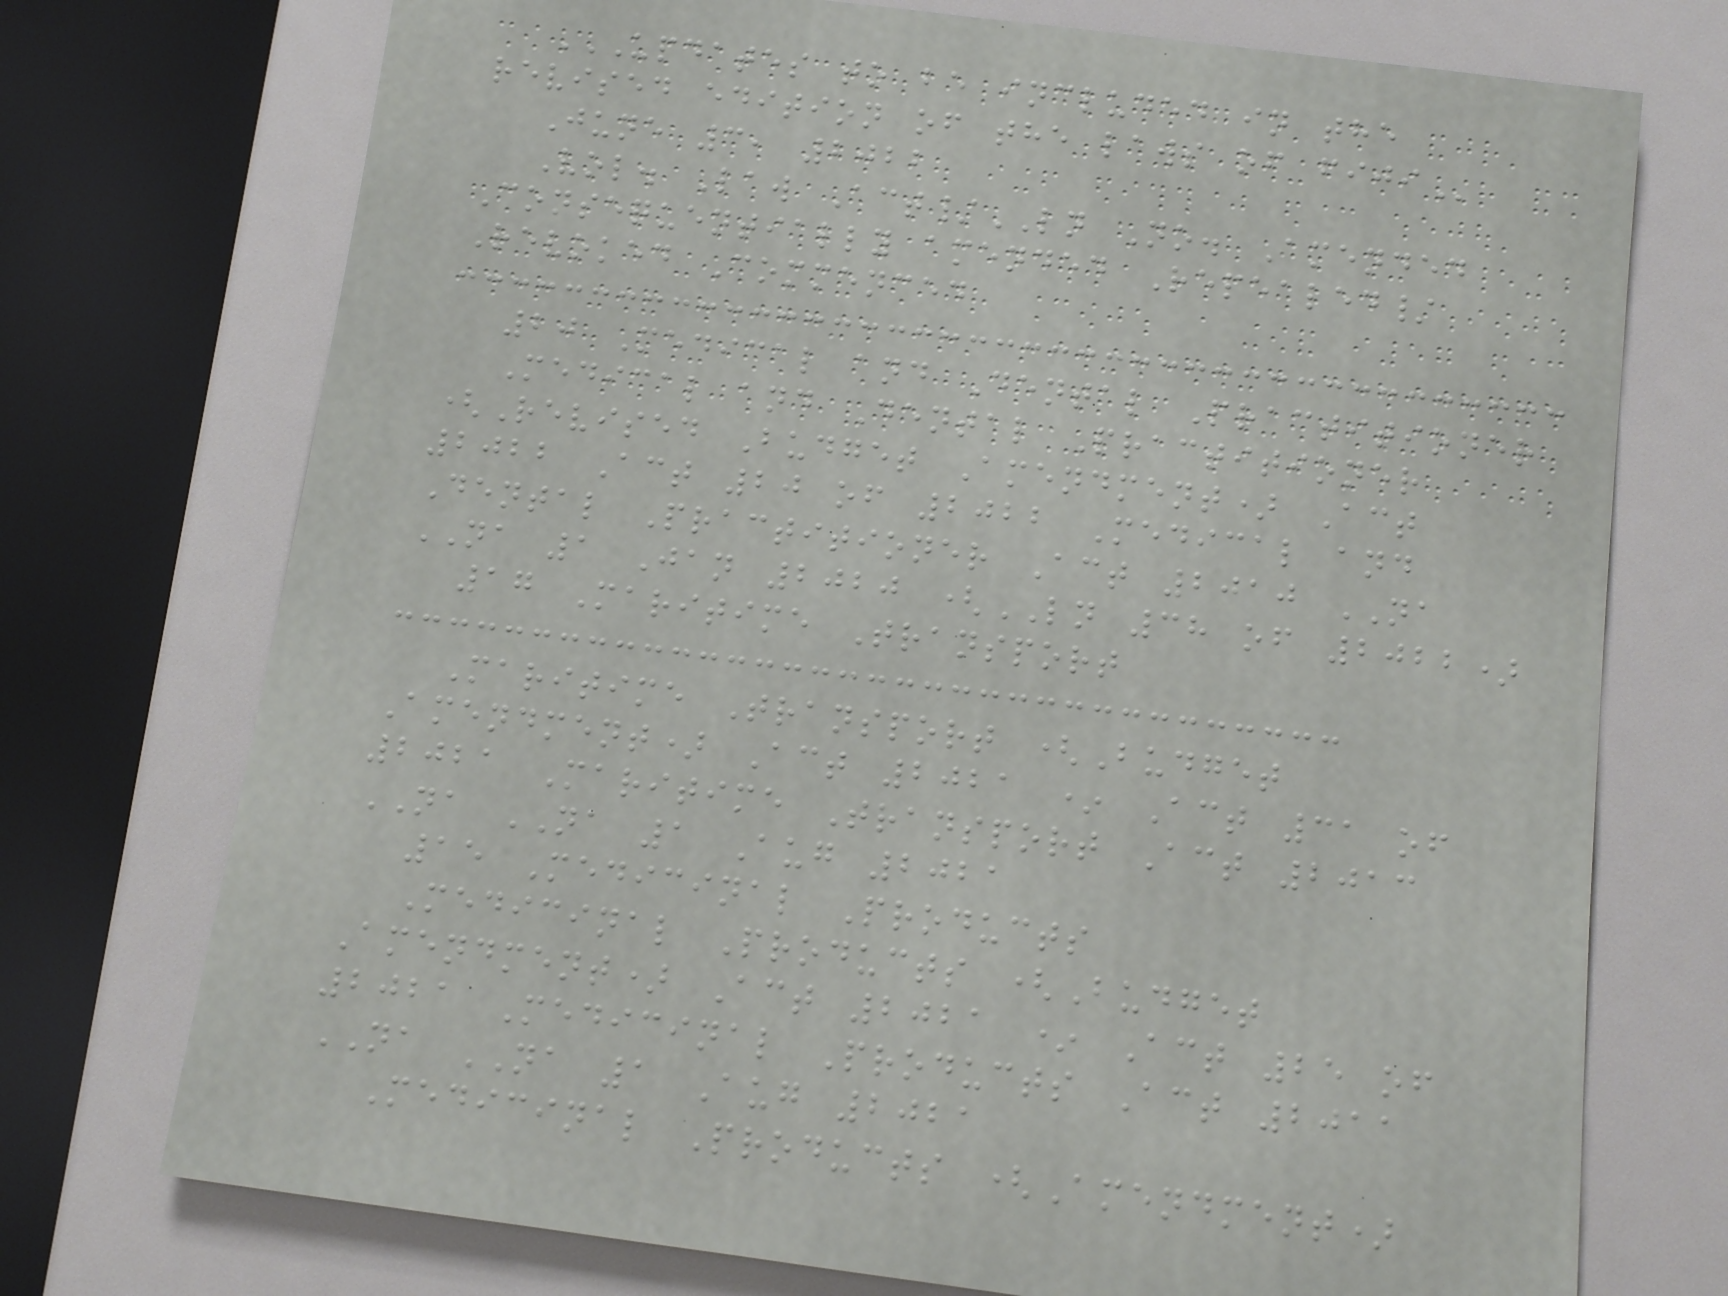UPDATES TO BE INCLUDED IN THE
REVISED EDITION OF THE LAWS OF FIJI
June 3, 2022
Vol. Law Act/LN No. Amended
Consequentially amended Repealed/
Revoked Commenced
20 Medical and Dental Practitioner
Medical and Dental Practitioner
(Revised Budget Amendment) Act
2022 Act 20 of 2022 Medical and
Dental Practitioner Act 2010 NA
NA 1 Jan 2020 (LN 38 of 2022)
17 Maritime Transport
Maritime Transport (Budget
Amendment) Act 2021 * Act 31 of
2021 Maritime Transport Act 2013
NA NA 1 Aug 2021
15 Medicinal Products
Medicinal Products (Budget
Amendment) Act 2021 * Act 25 of
2021 Medicinal Products Act 2011
NA NA 1 Aug 2021
Medicinal Products (Amendment)
